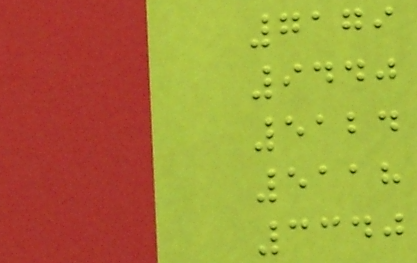7179
9440
5124
5118
3340
